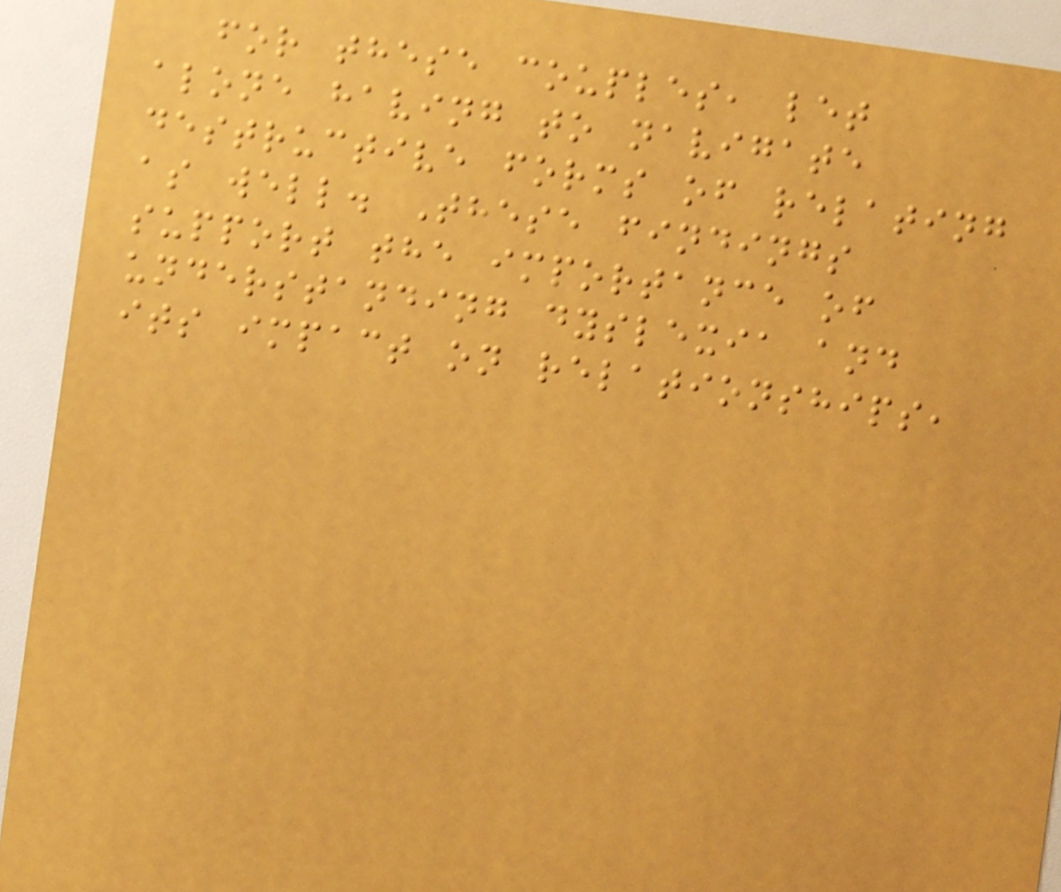for these couples, let
alone having to navigate
destructive forms of relating
as well. These findings
support the importance of
understanding dyslexia and
its impact on relationships,
